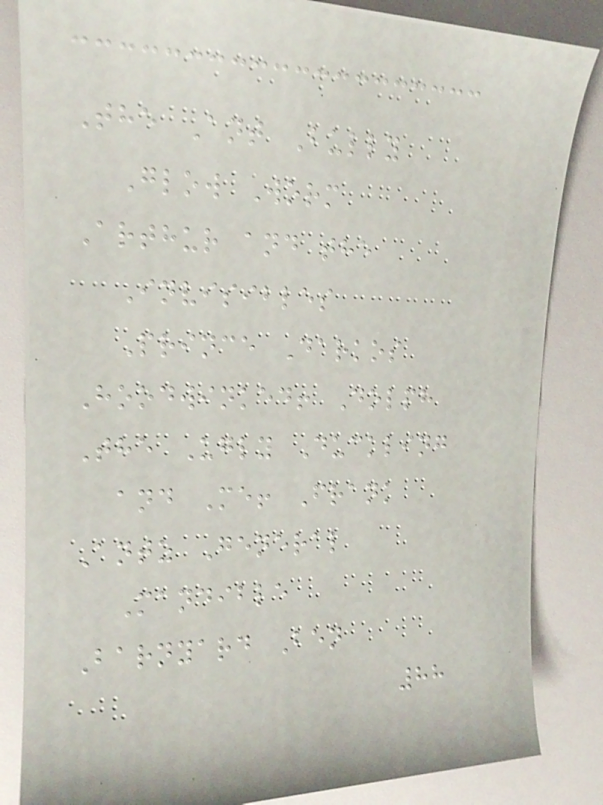The Ant Bully
Glow Worm
Arthur and the
Invisibles
Prince Darkos
Hoodwinked! Dolph
The Ugly Duckling
and Me! Frank
Antz General
Mandible
Barnyard Ben
88
